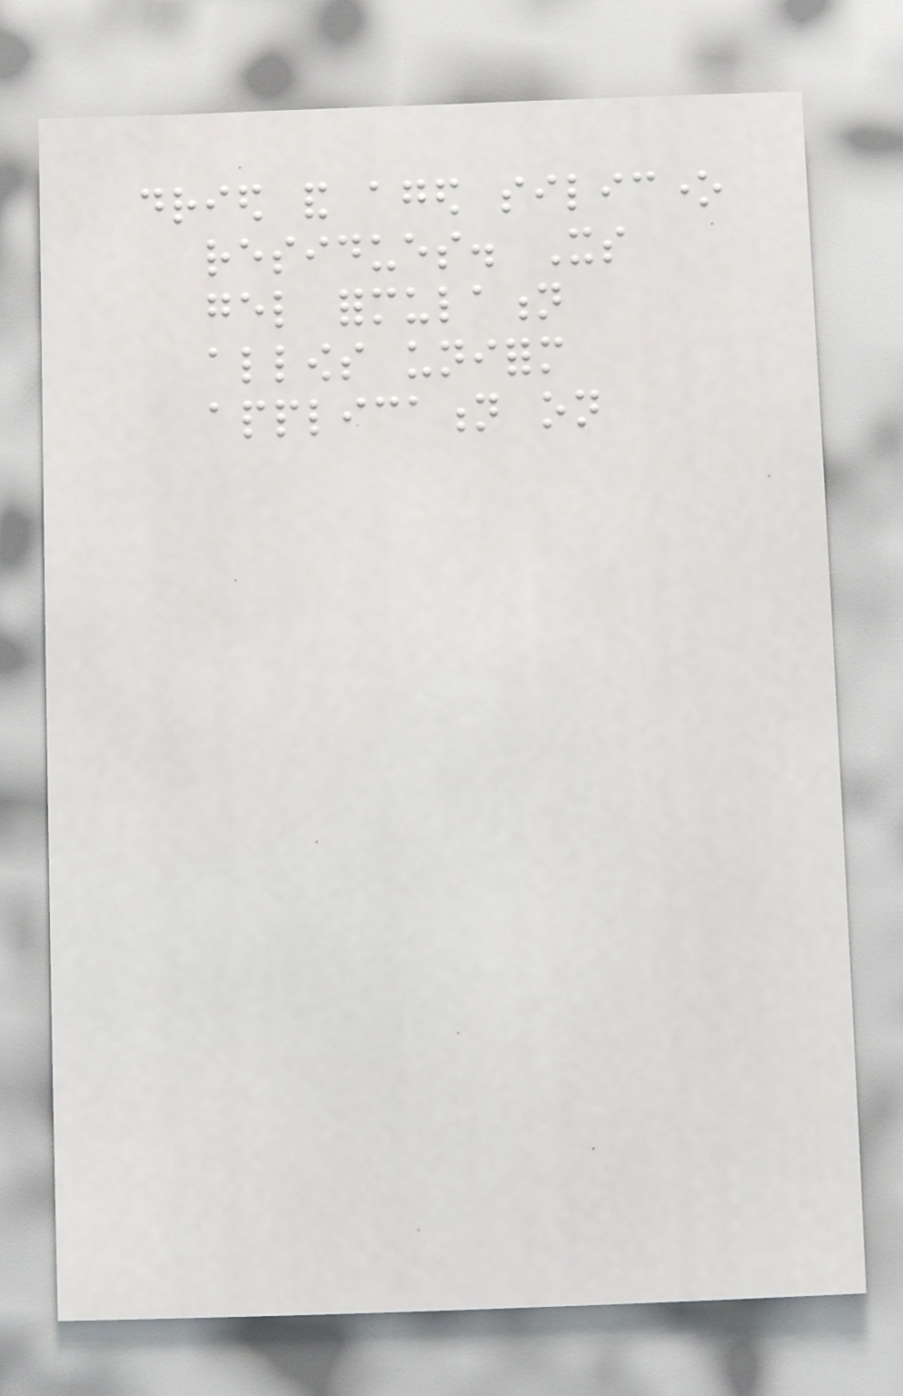dried and aged silicone
residues. Its
gel formulation
allows uniform
application on
